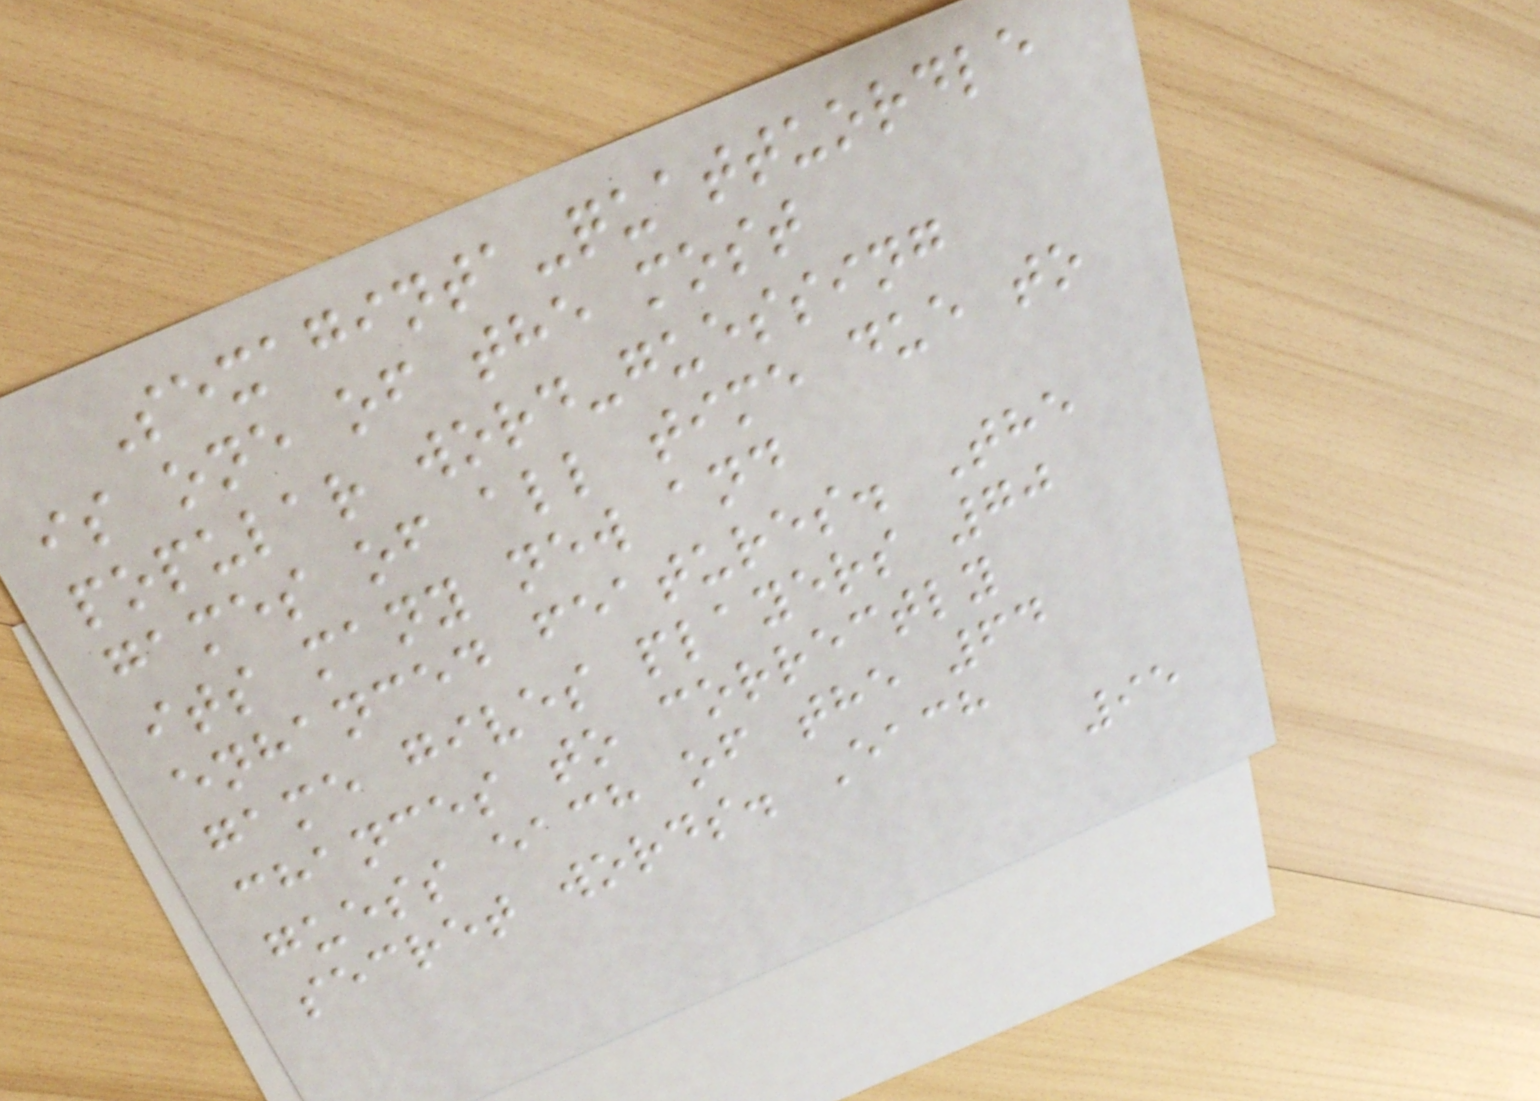Sexaginta-quattuordle
is one of the most
popular word-guessing
games of all time due to
its many new and
enhanced features. The
game gives players 70
chances to correctly
guess each of the 64
secret words. Each
95
